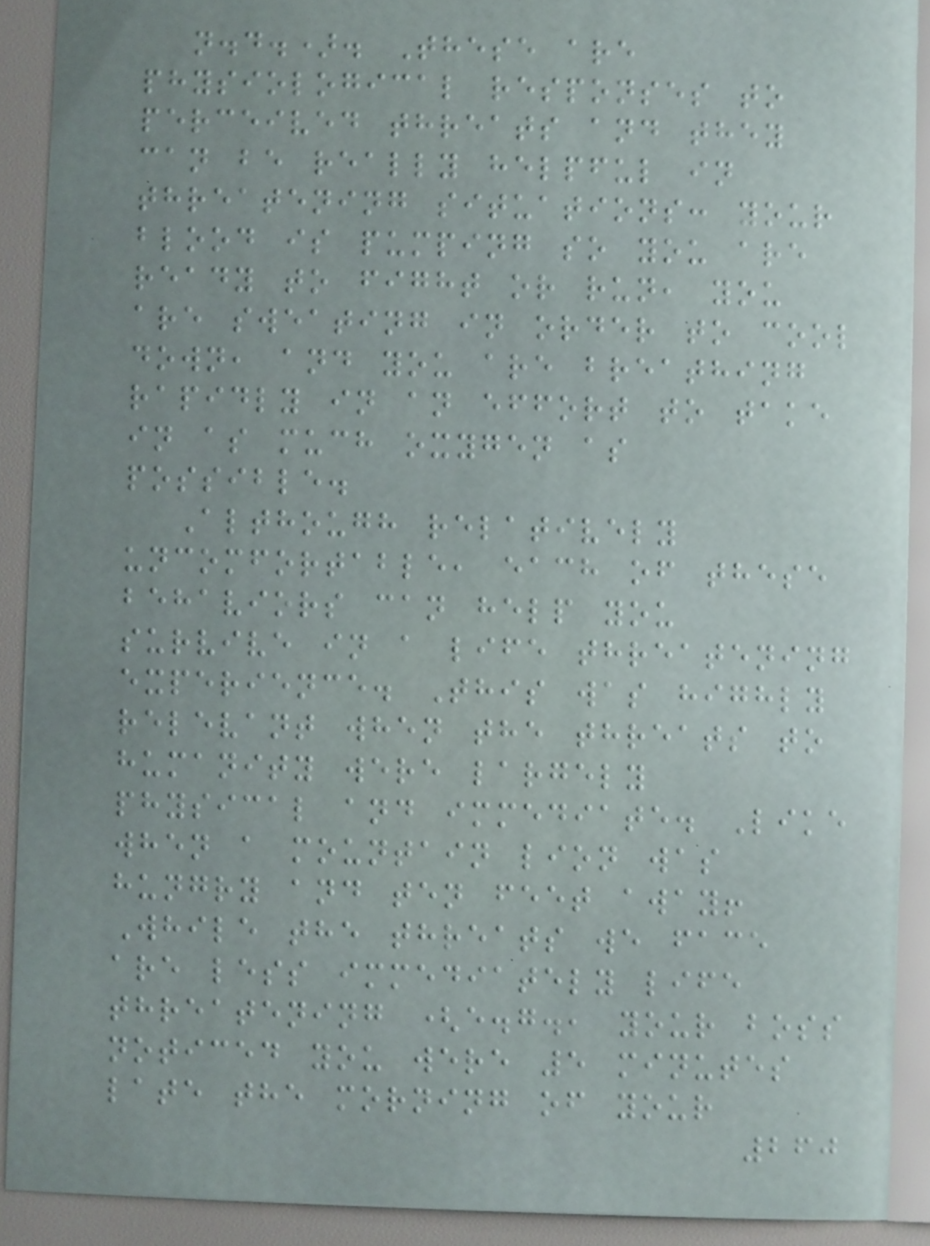n.d.). These are
physiological responses to
perceived threats and they
can be really helpful in
threatening situations: your
blood is pumping so you are
ready to fight or run, you
are sweating in order to cool
down, and you are breathing
rapidly in an effort to take
in as much oxygen as
possible.
Although relatively
uncomfortable, each of these
behaviors can help you
survive in a life threatening
experience. This was highly
relevant when the threats to
humanity were largely
physical and immediate. Like
when a mountain lion was
hungry and ten feet away!
While the threats we face
are less immediately life
threatening (e.g., your boss
noticed you were 5 minutes
late the morning of your
260
